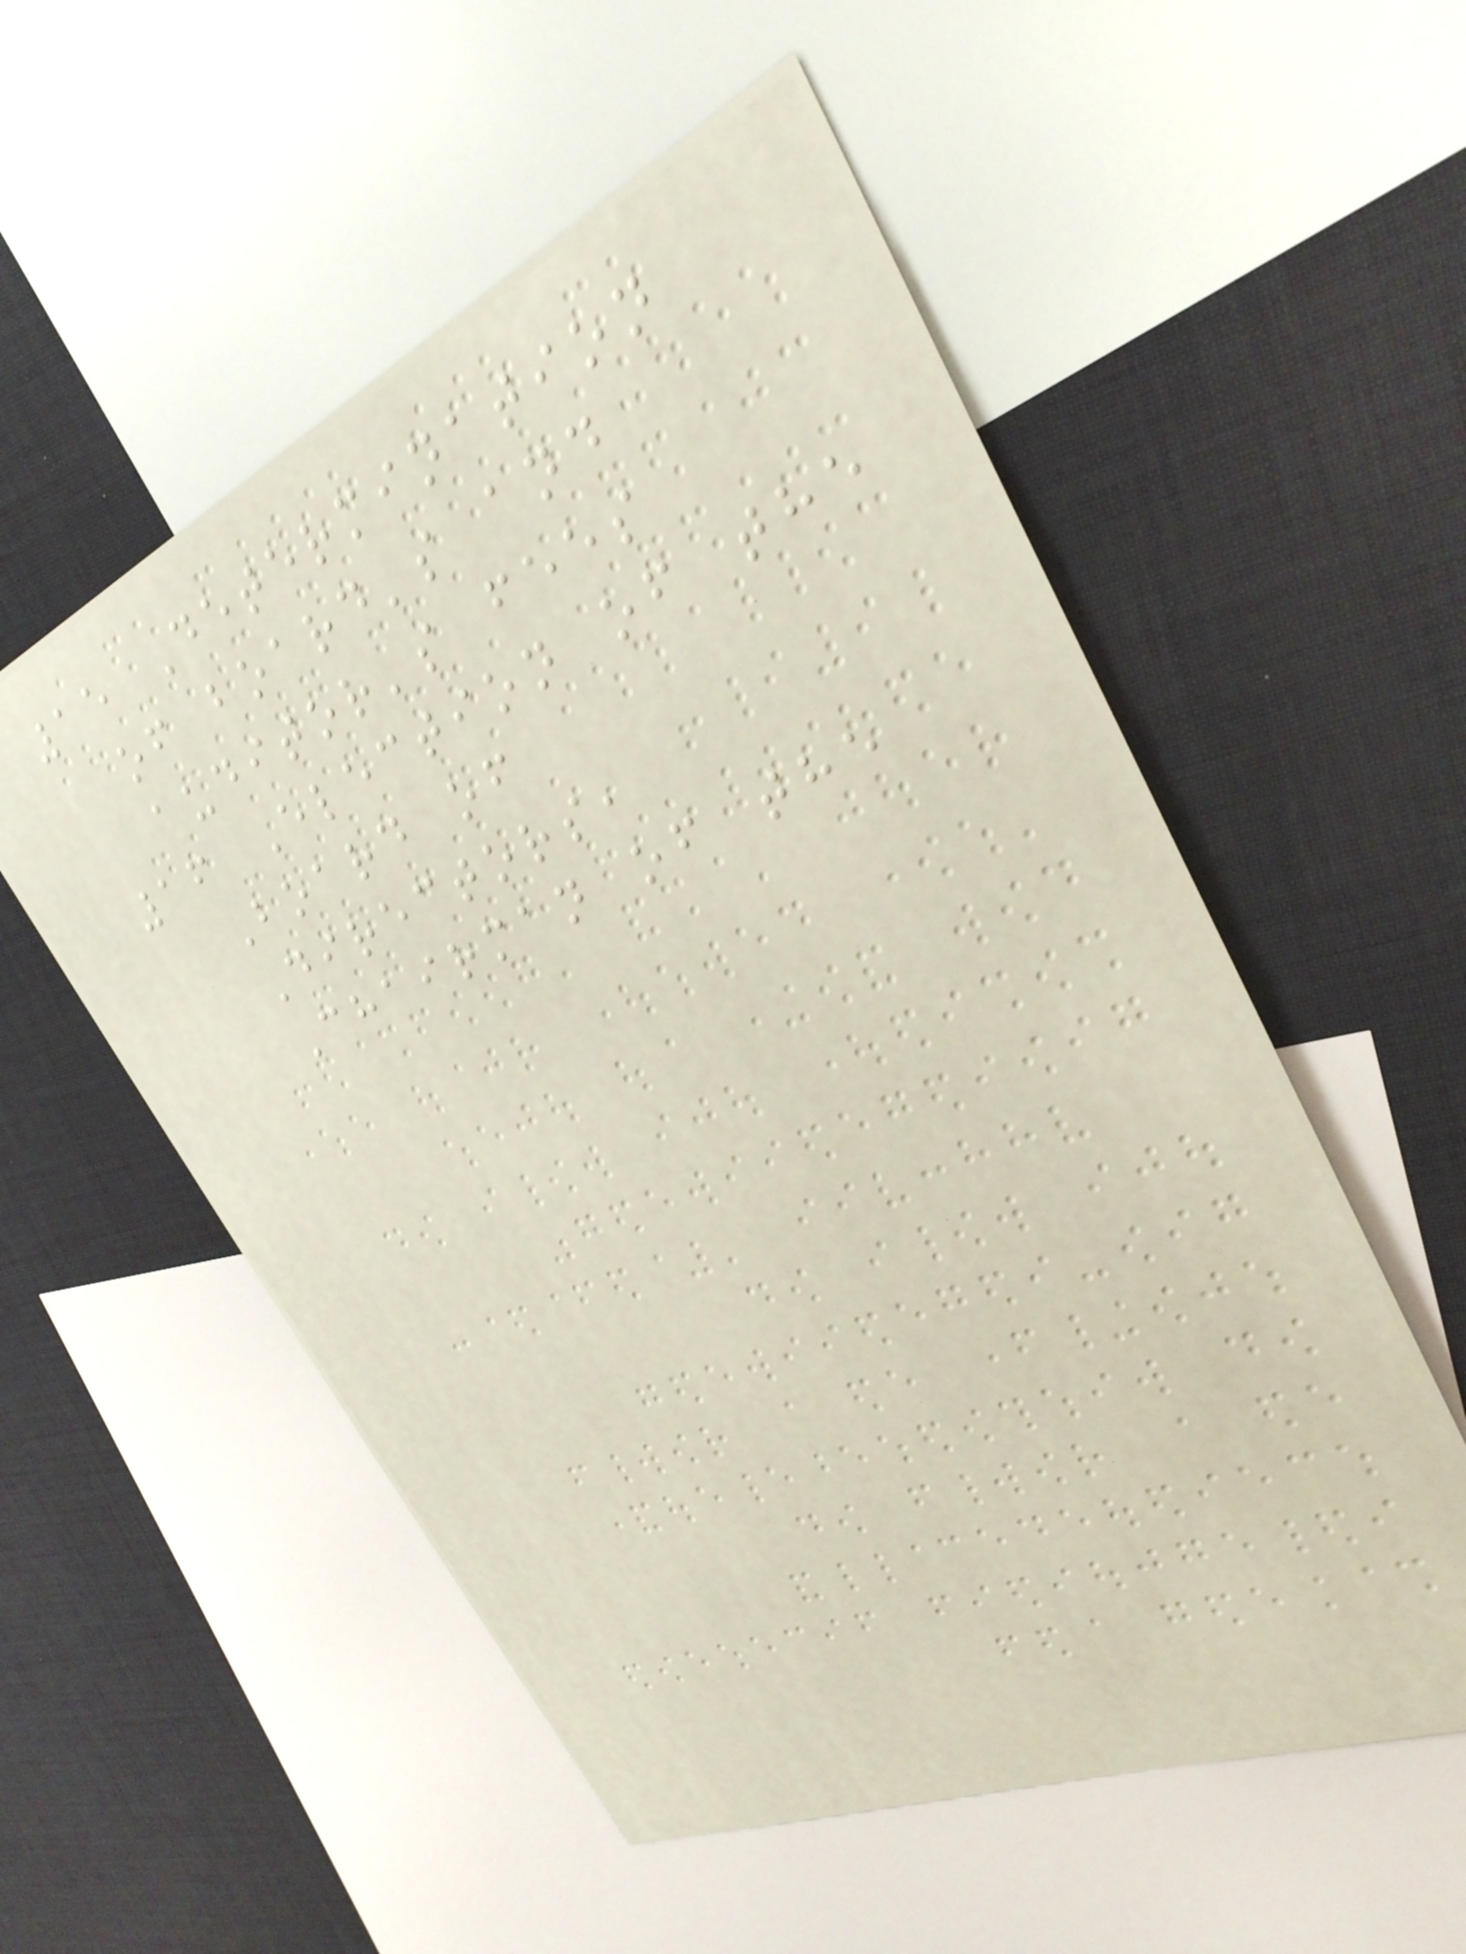15 Determination
of board's and
auditor's fees
16 Election of the
Board of
Directors,
Chairman of the
